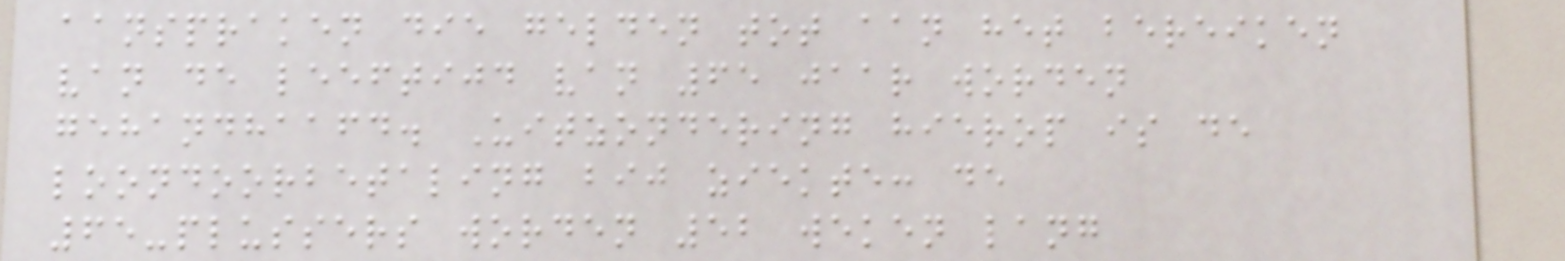aanspraken die gelden tot aan het bereiken
van de leeftijd van 65 jaar worden
gehandhaafd. Uitzondering hierop is de
loondoorbetaling bij ziekte: de
65-plussers worden 52 weken lang
